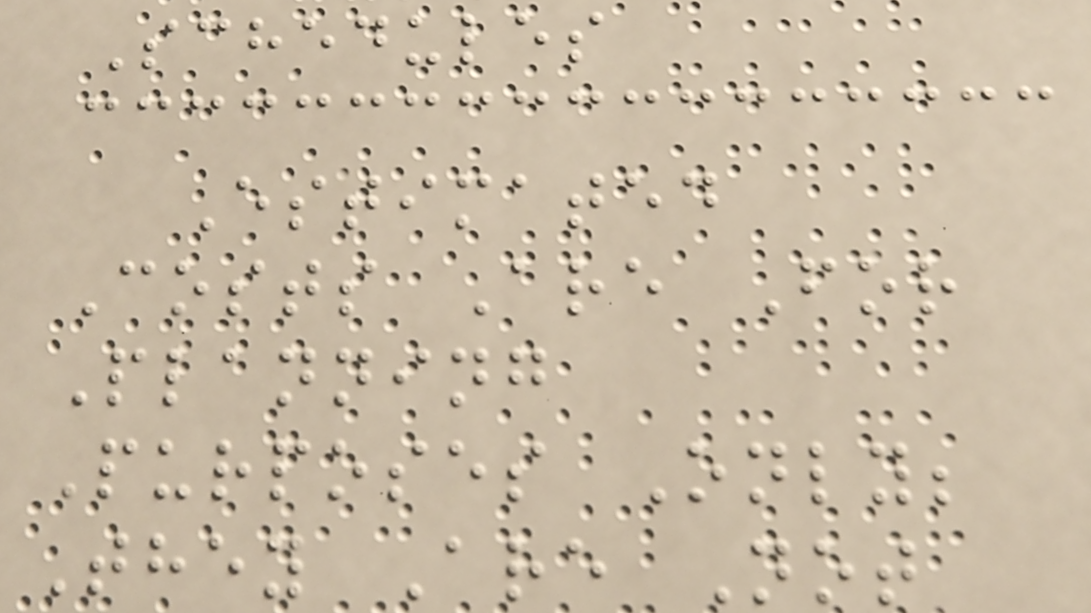Schedules
Estimated
Costs Are For
Planning
Purposes Only;
They Are Not
